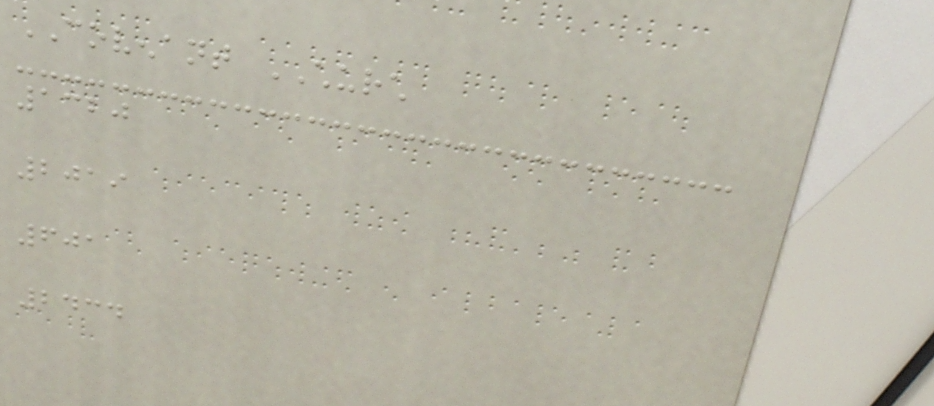COVENANT CHURCH
1320
2019
601
2434
